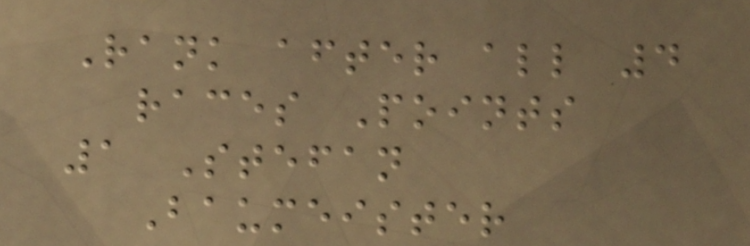Rank after all 4
races Points
1 Stefan
Baumeister
